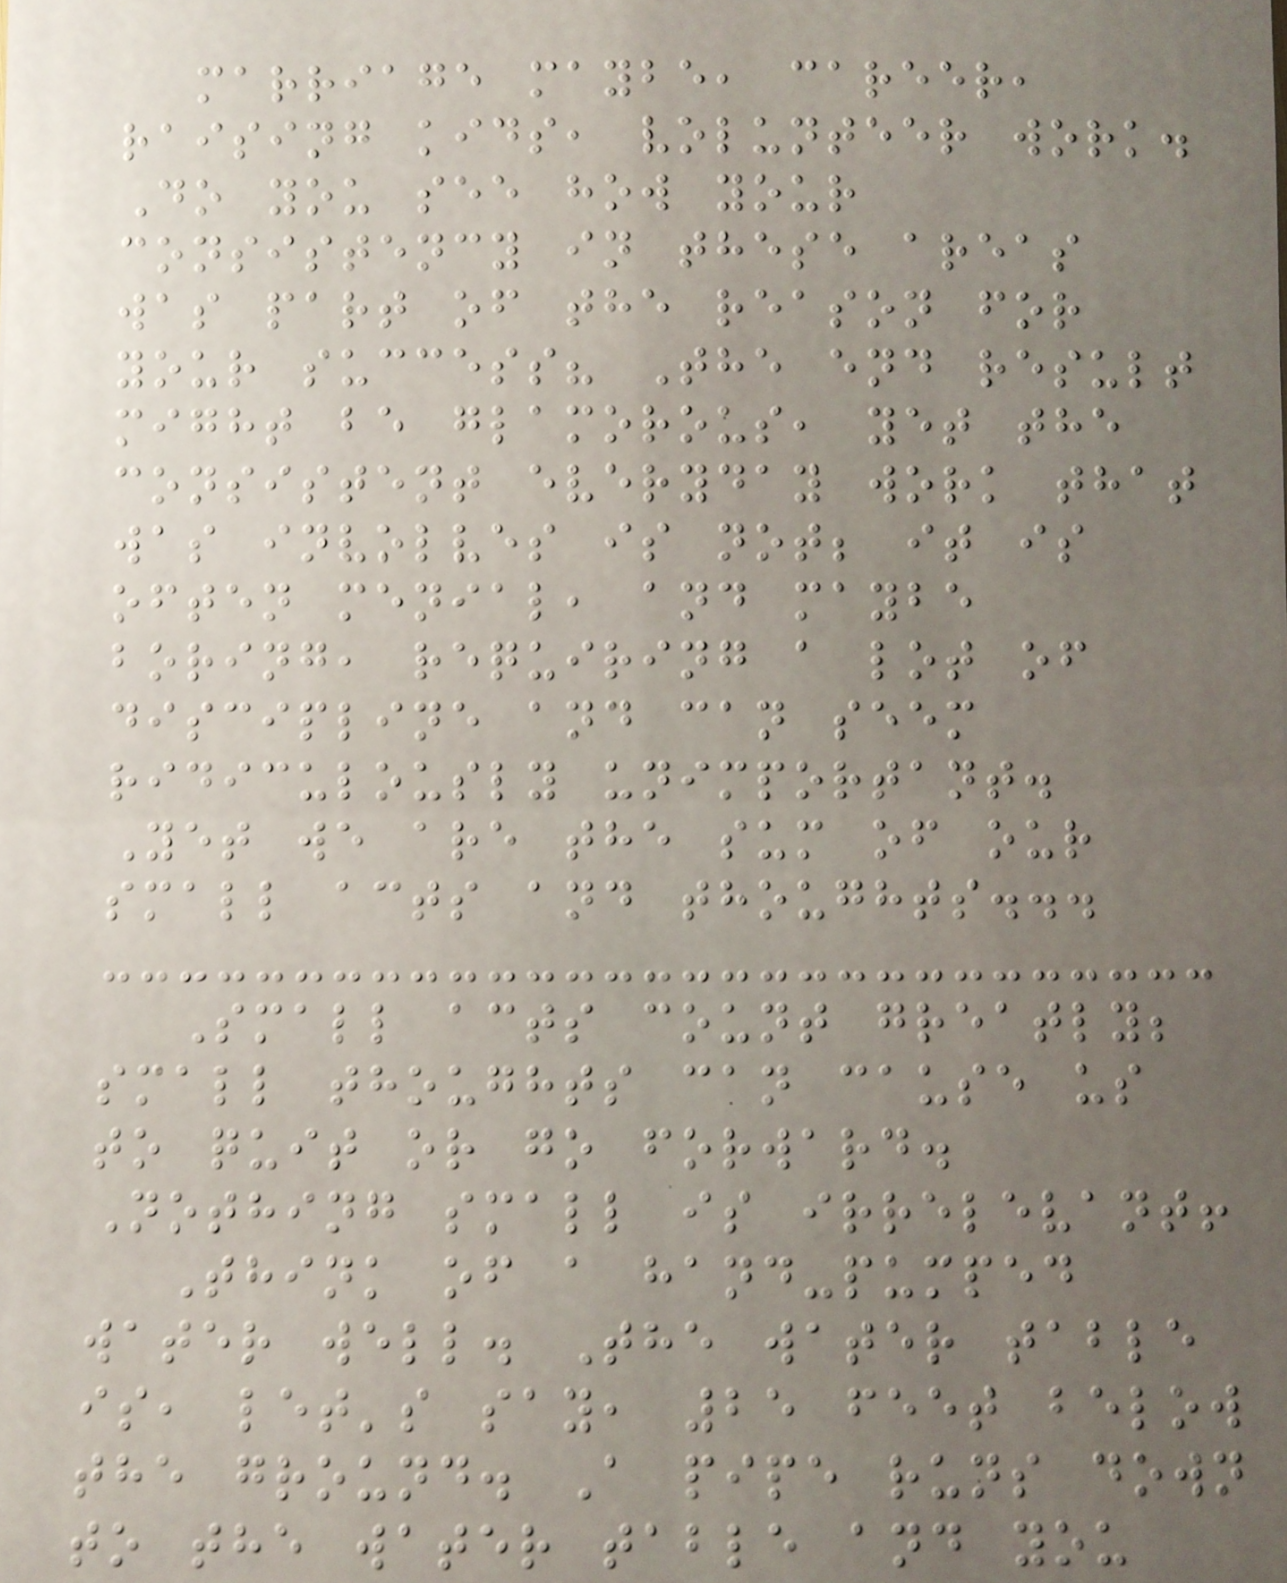marriage maybe, career,
raising kids, volunteer work.
Do you see how your
consistency in these areas
was part of the reason for
your success? The end result
might be glamorous, yet the
consistent everyday work that
was involves is not; it is
often menial, and maybe
boring, requiring a lot of
discipline and can seem
ridiculously unimportant.
Yet we are the sum of our
small acts and thoughts...
Small acts count greatly;
small thoughts can cause us
to quit or go forward.
Nothing small is irrelevant!
Think of a hand-pumped
water well. The water table
is, let's say, 25 feet below
the ground. A pipe runs down
to the water table and you
